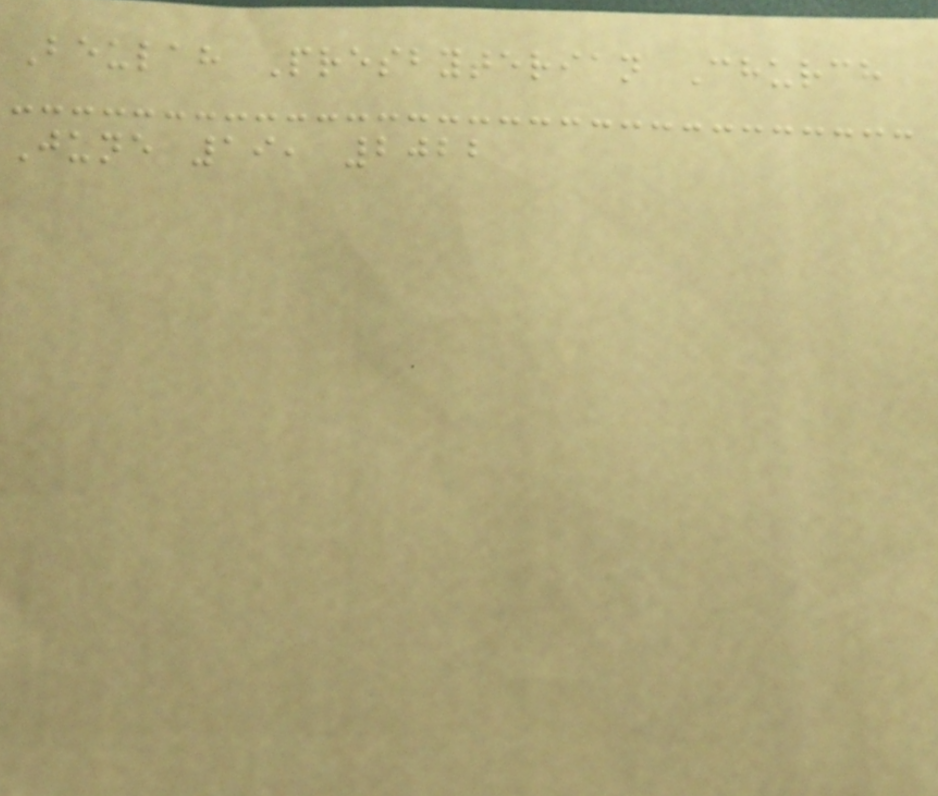Beulah Presbyterian Church
June 19, 2022
